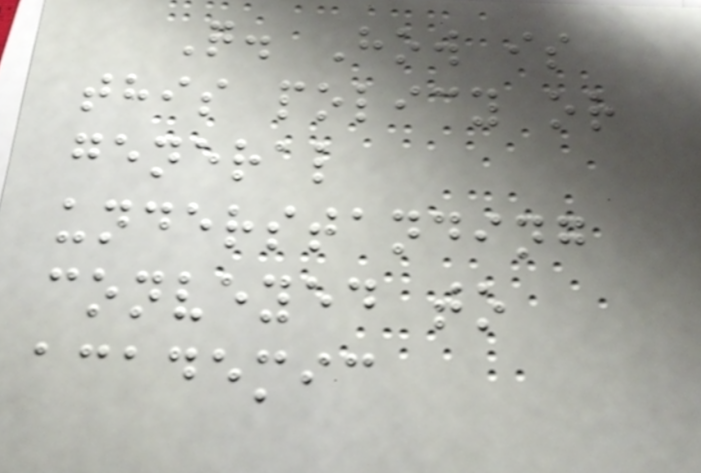Q. How is
this policy or
general
understanding
conveyed to
academic
